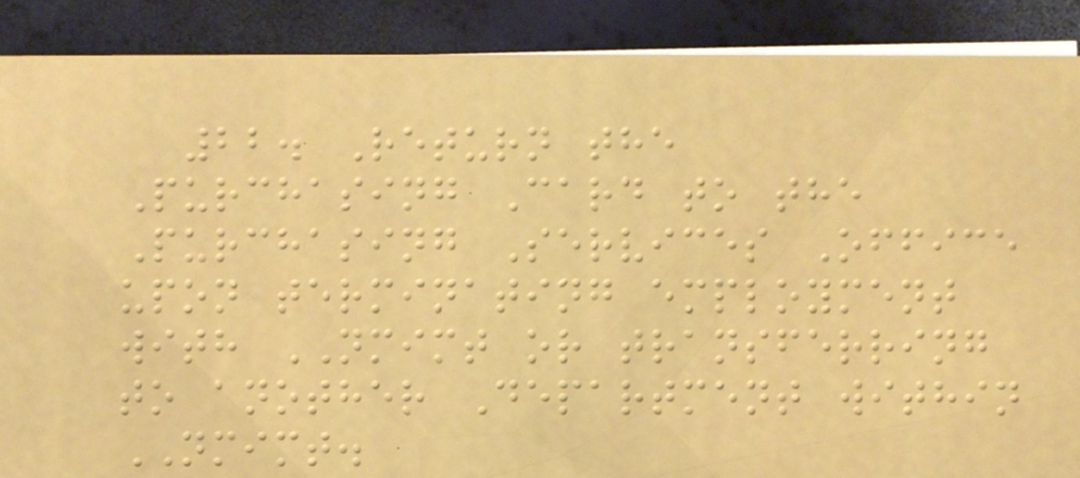22. Return the
Purchasing Card to the
Purchasing Services Office
upon terminating employment
with NMIMT or transferring
to another Department within
NMIMT.
